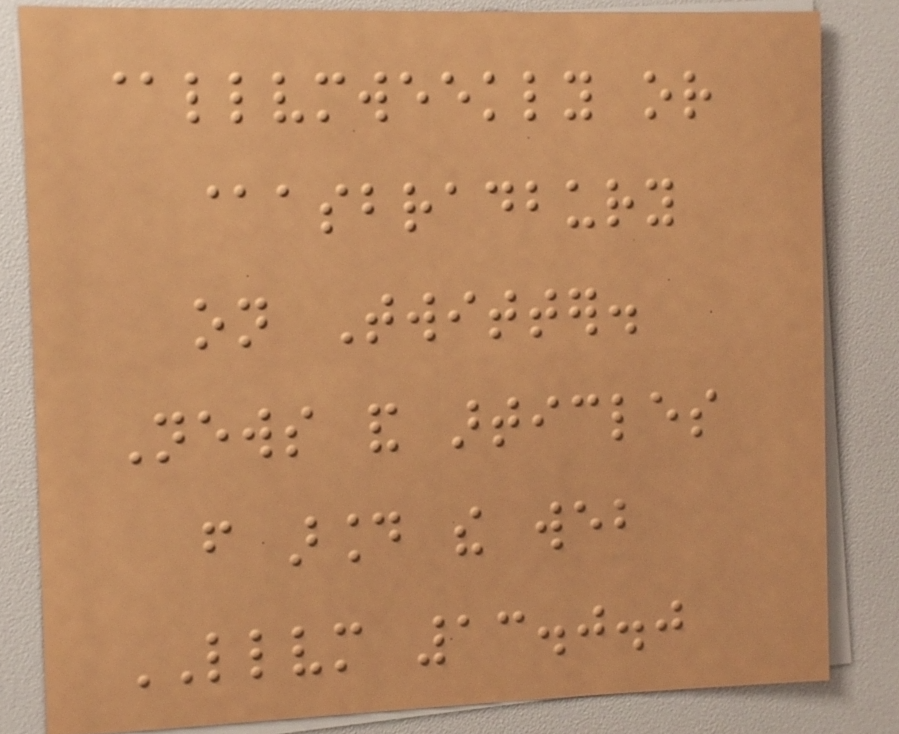@llvmweekly or
@asbradbury
on Twitter.
News and articles
from around the web
LLVM 13.0.0
